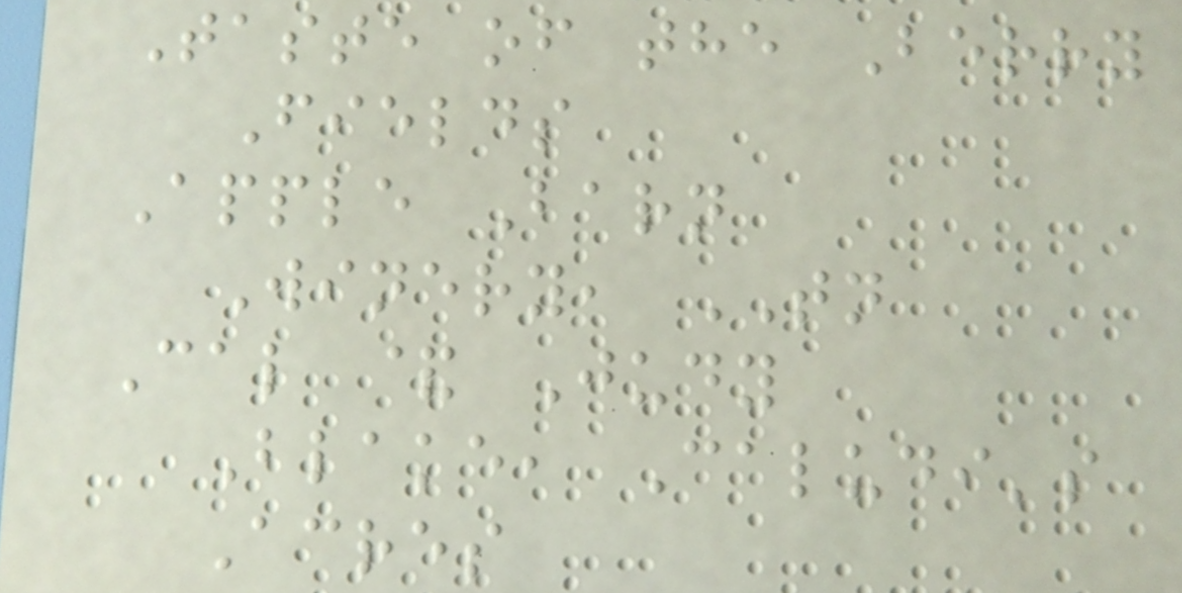Taste of the Berry
Fields
Apple Barn
Winery, TN
Cal & Judy
Blake, Caludi's
Acres
